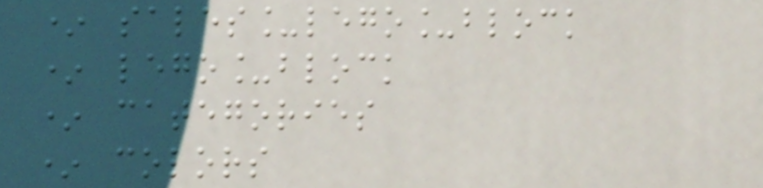* sales_lego_block
* lego_block
* categories
* colors
